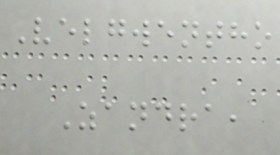Velgwentho
Zandra,
